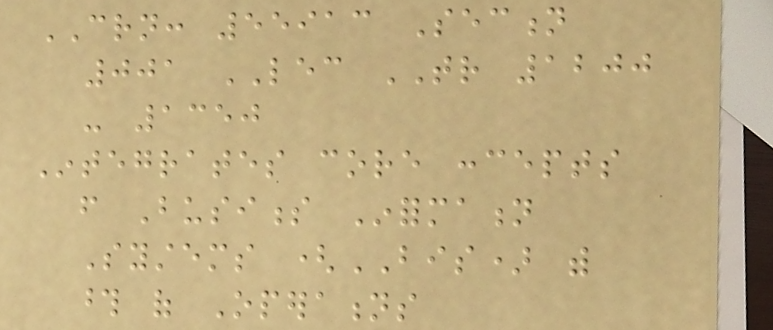CRN: 55913 Section
001 LEC TR 1200
- 1350
Integrates core concepts
from Business Information
Systems (BIS) with
those of Operations
